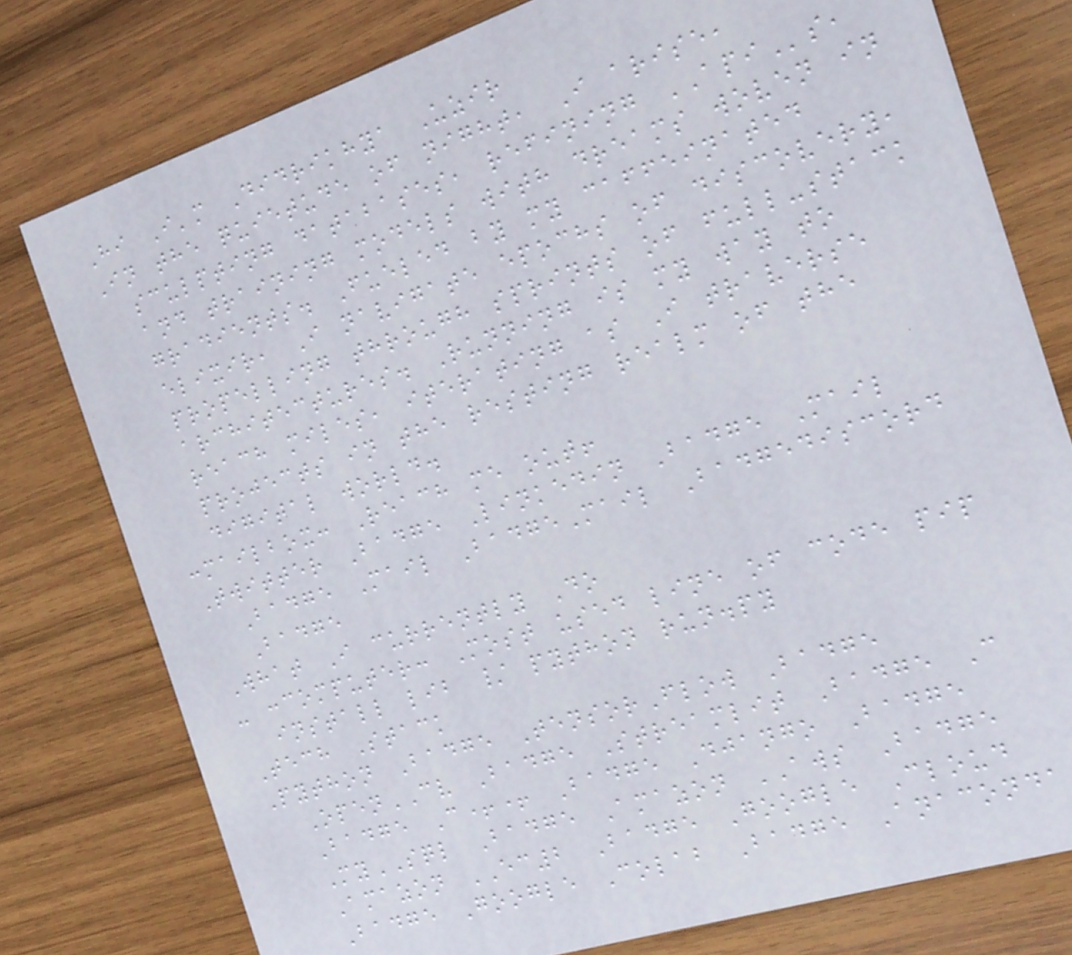Hi I'm Didrikhya Uzir
In the quietude of night, I arise,
sculpting databases, refining APIs,
and training models with dreams woven in
gradients. Fueled by my caffeinated
elixir, I navigate epochs of discovery,
propelling through sprints of full-stack
architectures. Running is my way to
reach miles, iterating as I traverse
projects in the resting realm of the
digital world.
:mailbox: Reach me out!
Twitter Badge Linkedin Badge Mail
Badge Mail BadgeMail Badgediscord
Badge
What I currently Do
- :computer: Most used line of code pip
install lib / python run.py
Tech Stack
Python Badge TensorFlow Badge
OpenCV Badge Streamlit Badge C
Badge C++ Badge Django Badge
MySQL Badge Amazon AWS Badge
Amazon EC2 Badge Google Cloud
Badge Google Colab Badge Anaconda
